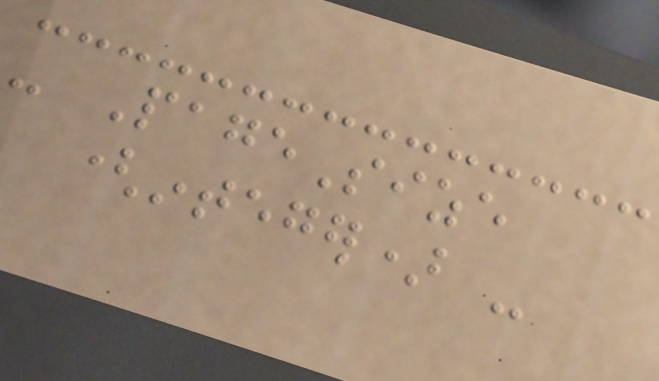- PageSize
(integer) -
